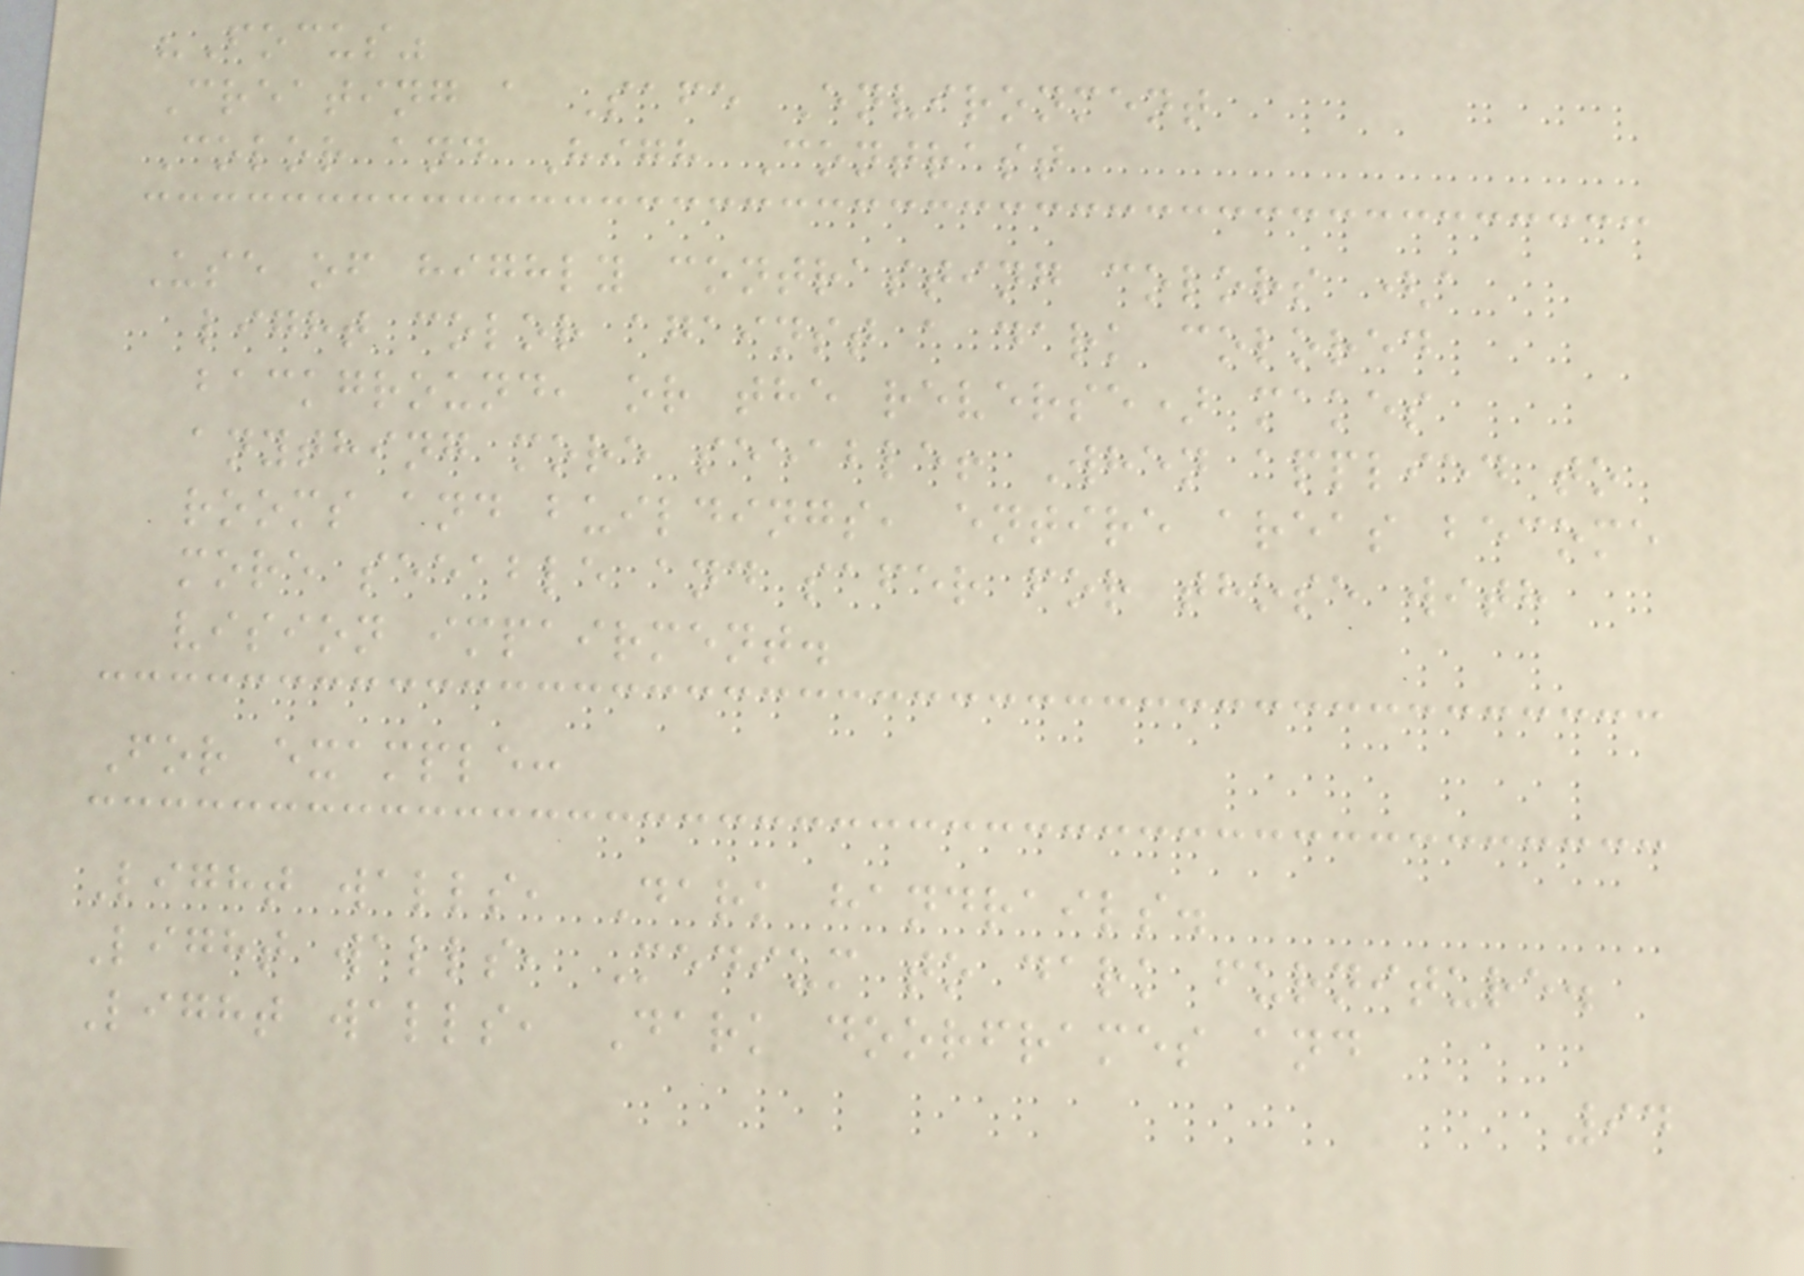"Focus"
Creating a Safe Environment
Color and High Contrast
Use of highly contrasting colors (a
light color against a dark colored
background, or the reverse) makes
anything more seeable! When applied to
rooms and buildings, entire areas become
more seeable and safer for those with
vision impairment.
For example:
Light walls, Dark handrails.
Light walls, Medium to dark furniture.
Light walls, Dark doorframes and
94
